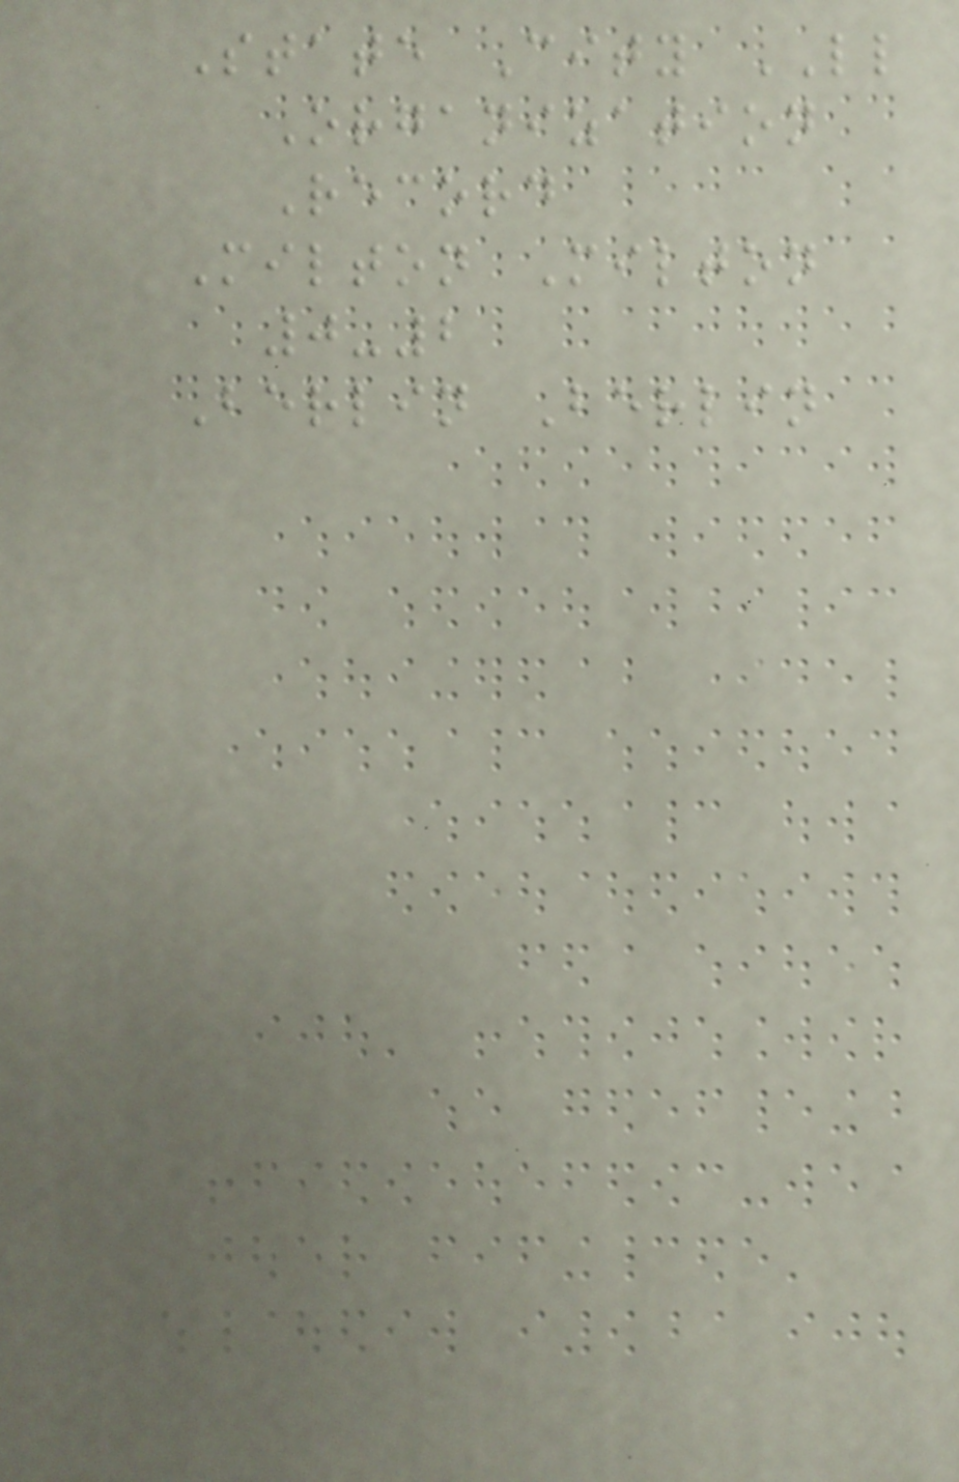State City LL
Organization
Record
Milton Milton
0-2
Berlin Berlin
